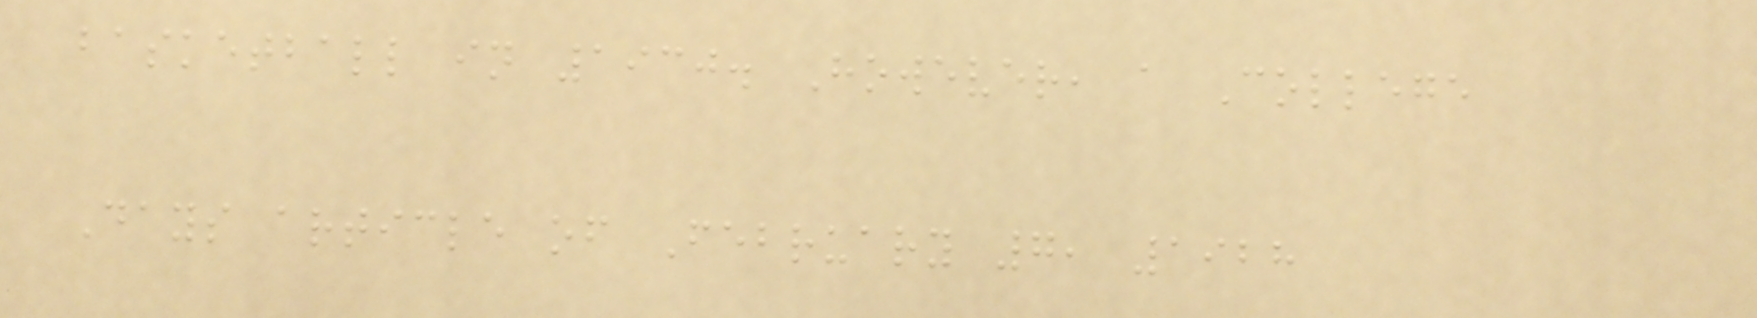basketball in 1930. However, a College
Days article of February 7, 1928
